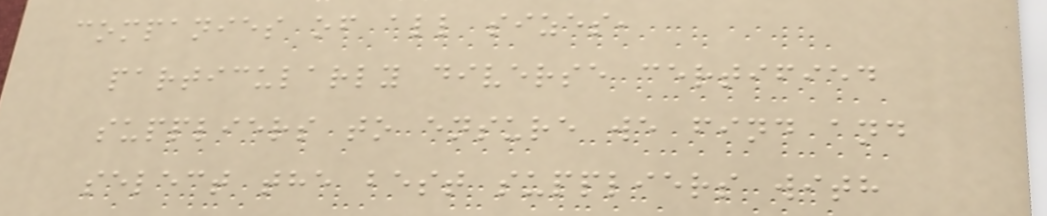companies of all sizes,
particularly diverse certified
suppliers to ensure we find and
select the best suppliers with
